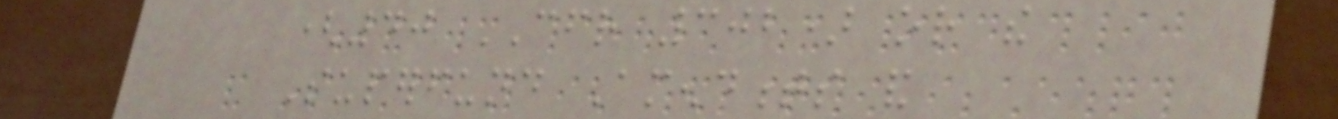(40 CFR 302) or the
Superfund Amendments and
